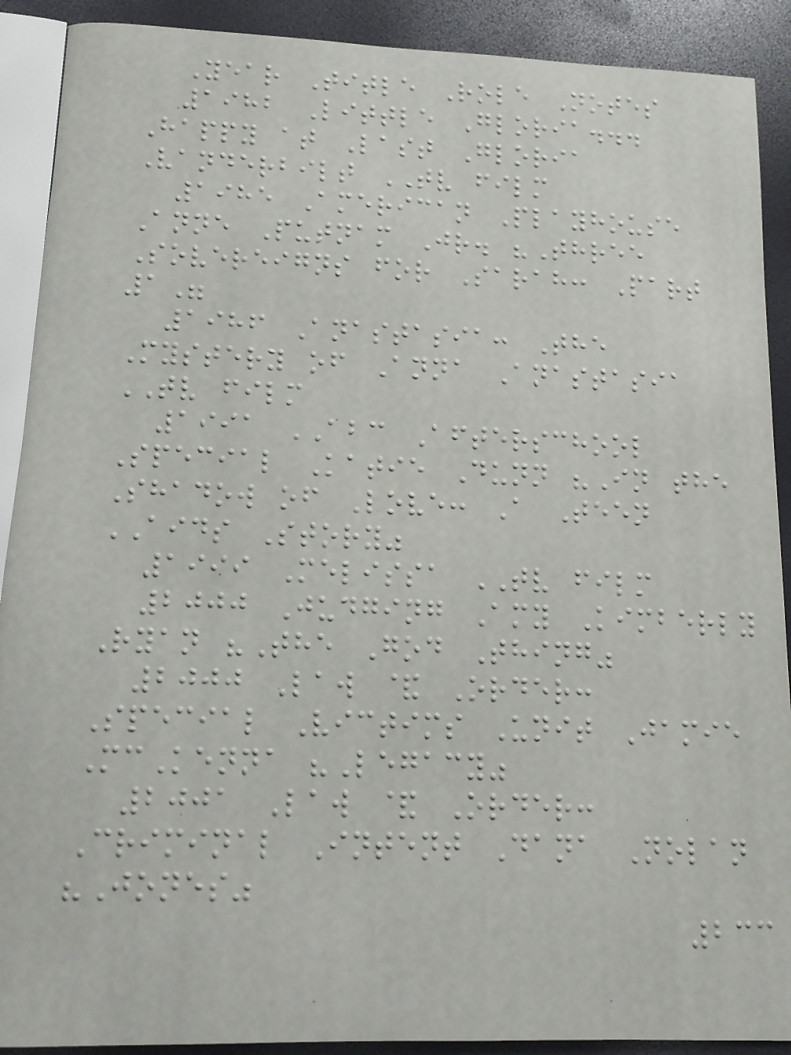Year Title Role Notes
1982 Little Gloria...
Happy at Last Gloria
Vanderbilt TV film
1985 American Playhouse
Anne Putnam Jr. "Three
Sovereigns for Sarah: Part
1"
1986 Anastasia: The
Mystery of Anna Anastasia
TV film
1991 ABC Afterschool
Special Katie Dunn "In the
Shadow of Love: A Teen
AIDS Story"
1999 Melissa TV film
2000 Judging Amy Kimberly
Ryan "The God Thing"
2000 Law & Order:
Special Victims Unit Jamie
McKenna "Legacy"
2001 Law & Order:
Criminal Intent Dana Nolan
"Jones"
233
